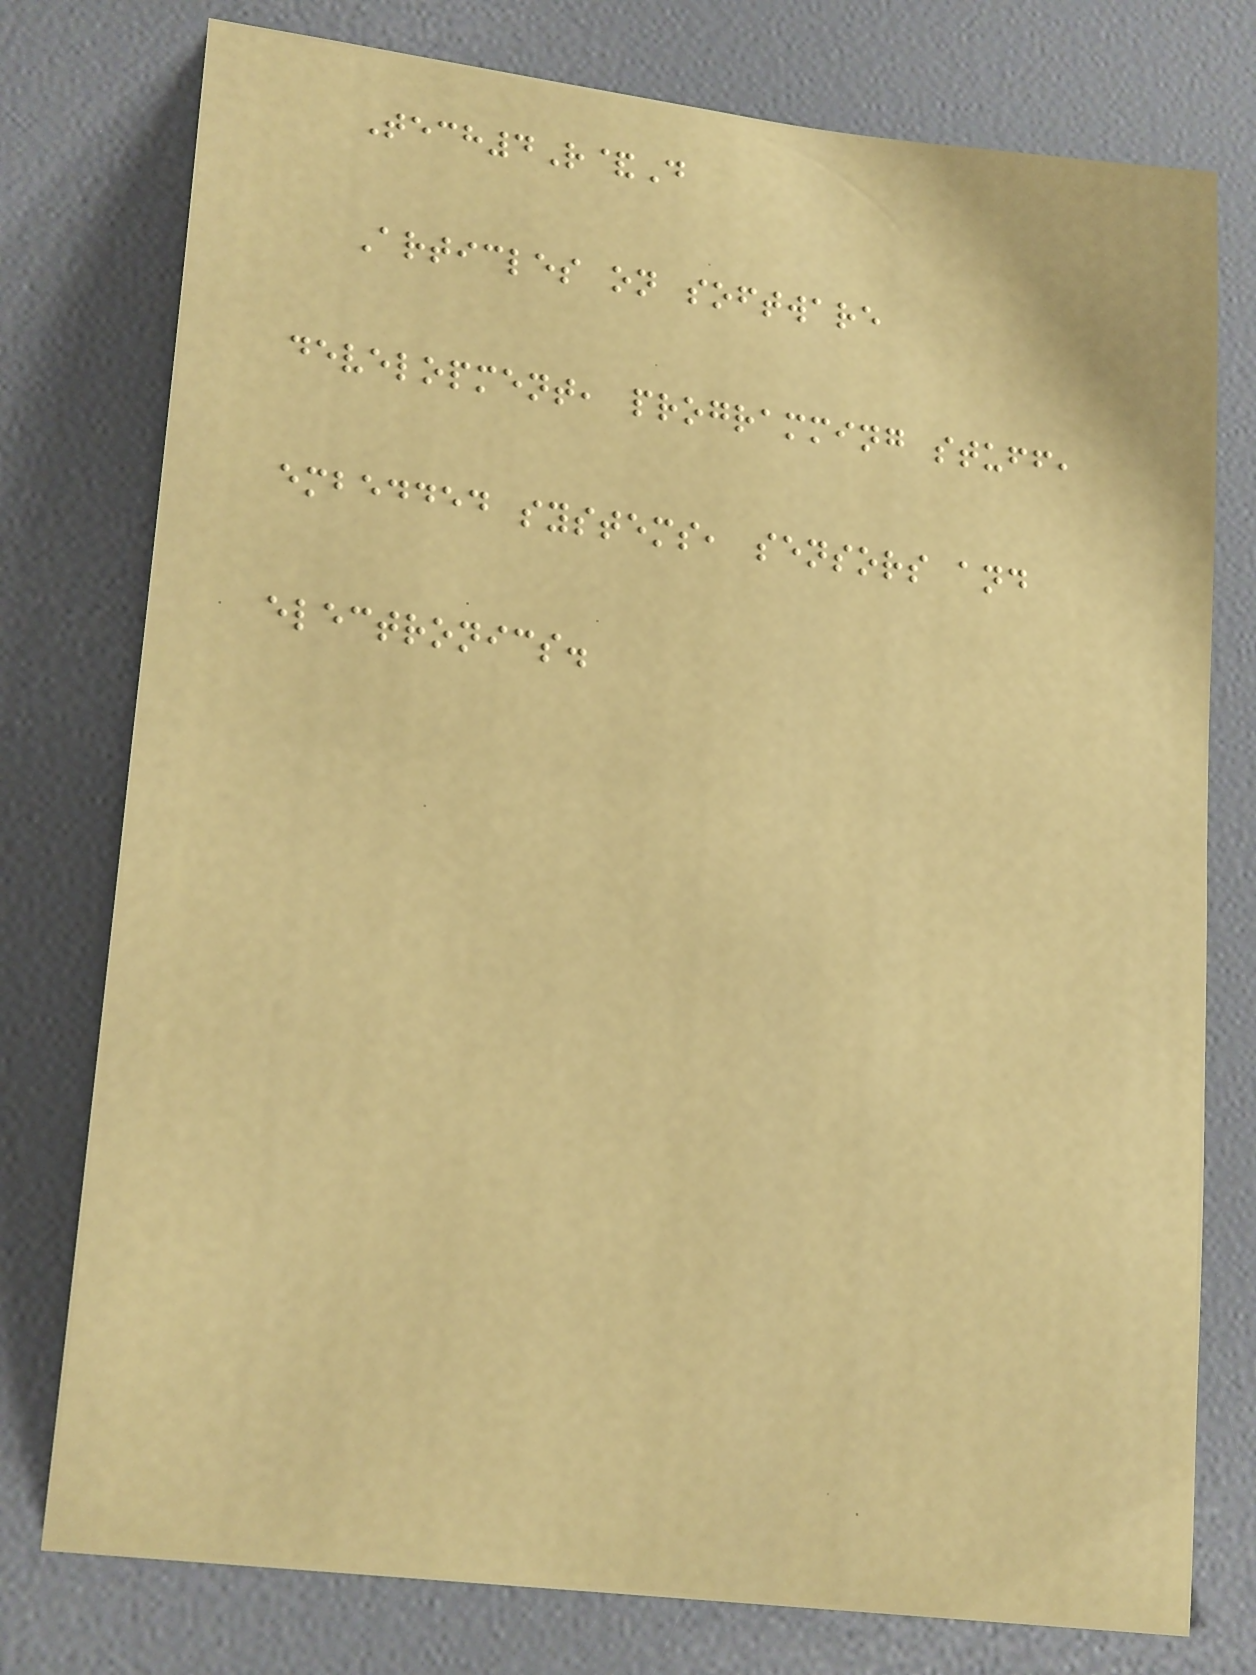Tech4R&D
Articles on software
development, programming stuff,
embedded systems, sensors and
electronics.
